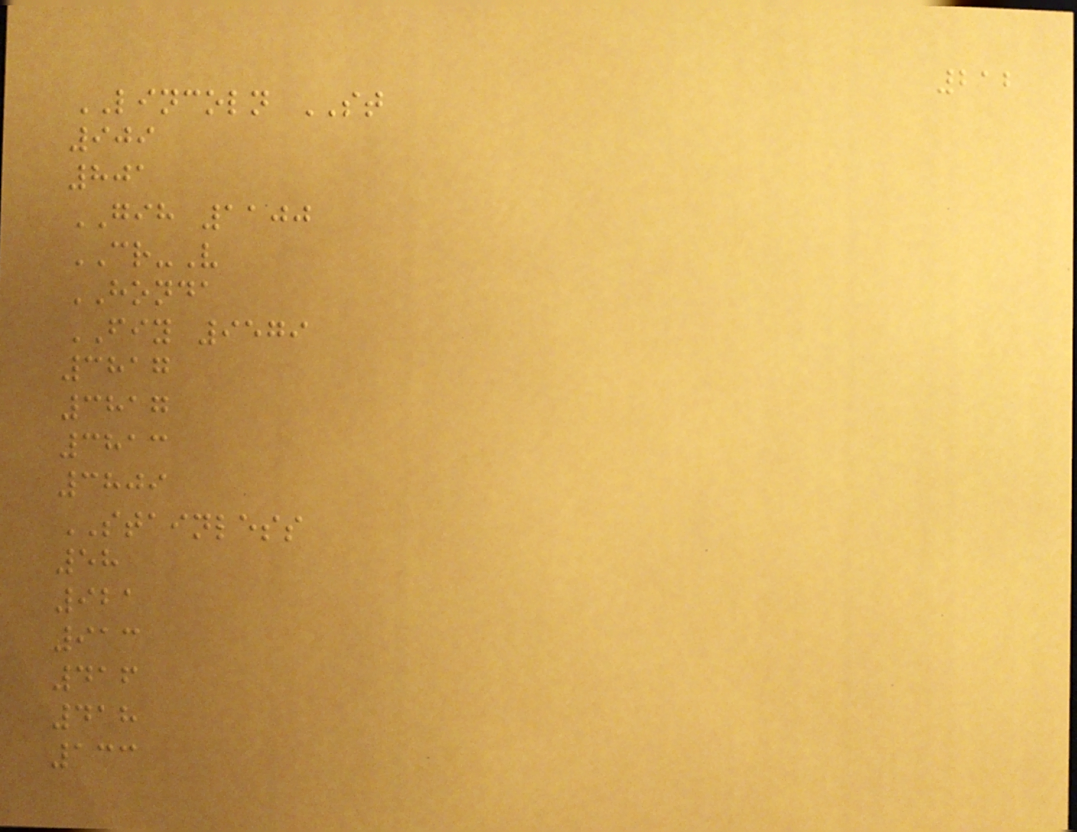212
LINCOLN ST
909
801
GIH 1100
CR-V
HONDA
FIY 9579
3817
3817
3813
3809
STAINLESS
58
921
913
416
418
133
